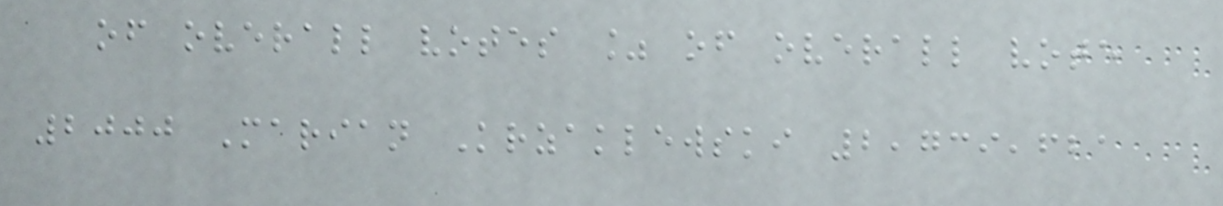of overall votes % of overall vote
2000 Marian Krzaklewski 2,739,621
